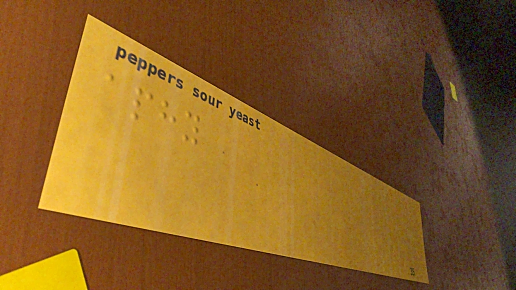aphy
